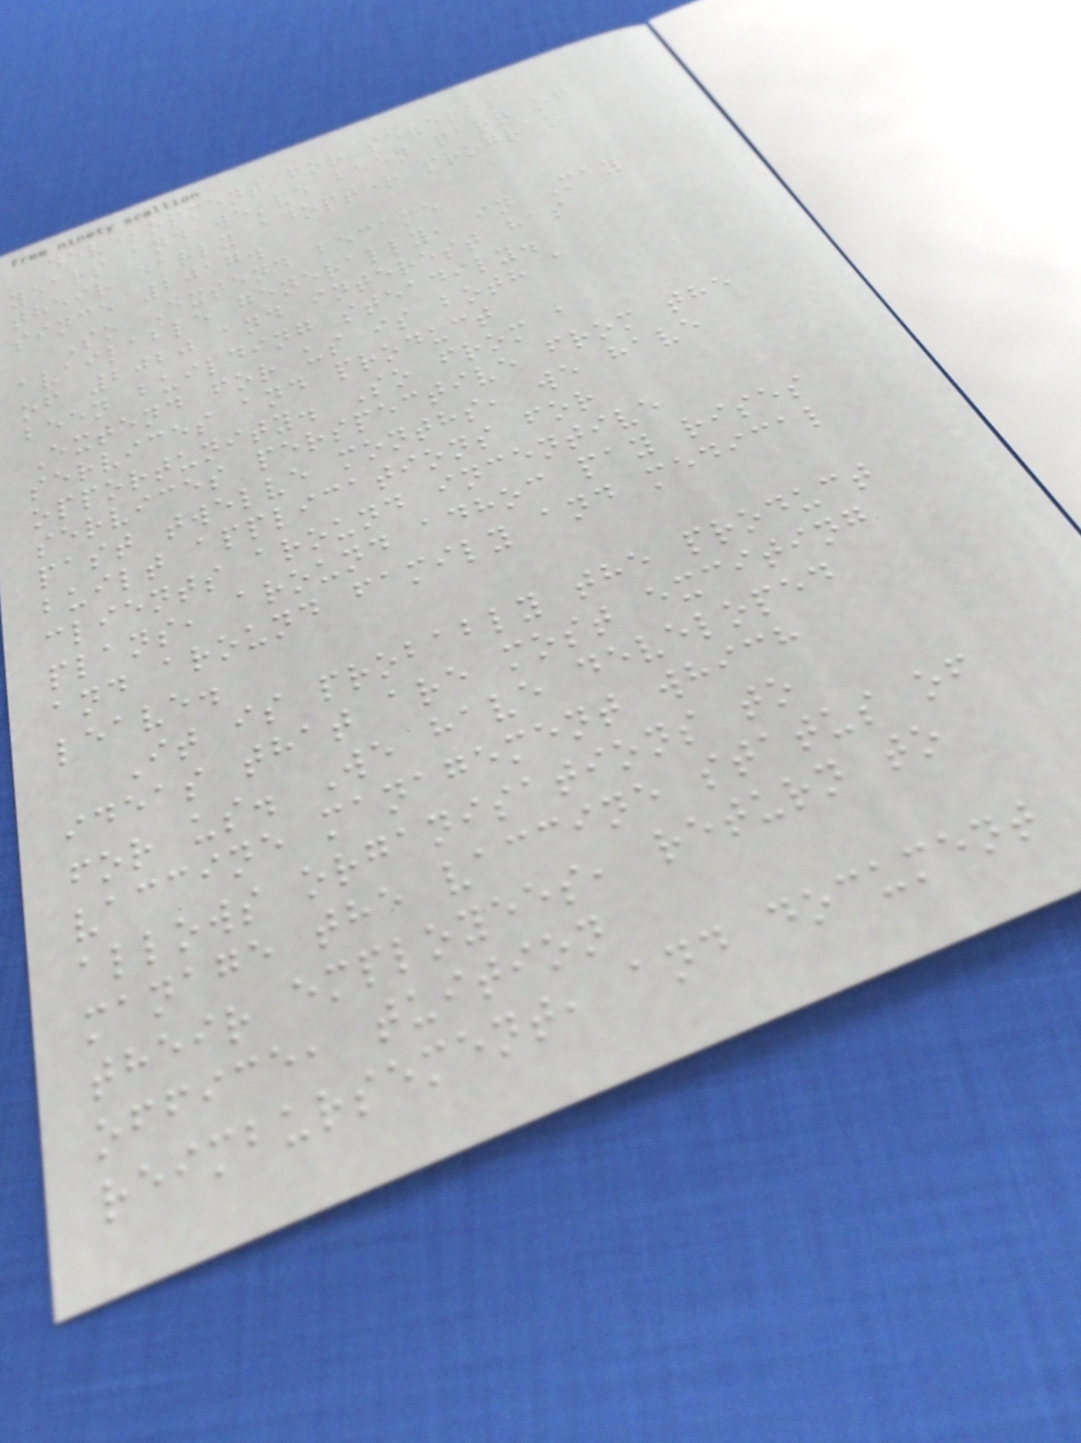development for several
years and we've been part of
their early adopter program
since 2017.
So Extend became
available generally, in May
of 2020 and interest has
been building steadily.
Extend for us is both a
services and product
opportunity. So from a
services perspective from the
past twelve months, we have
built applications for
clients around incentive
plans, around adhoc pay rises
and around family and medical
leave.
It is probably the product
ideas that are most exciting
for us. We have developed
vaccine management which
allows organisations to
manage the vaccine status of
their employees, return to
office, tuition
reimbursement, and document
